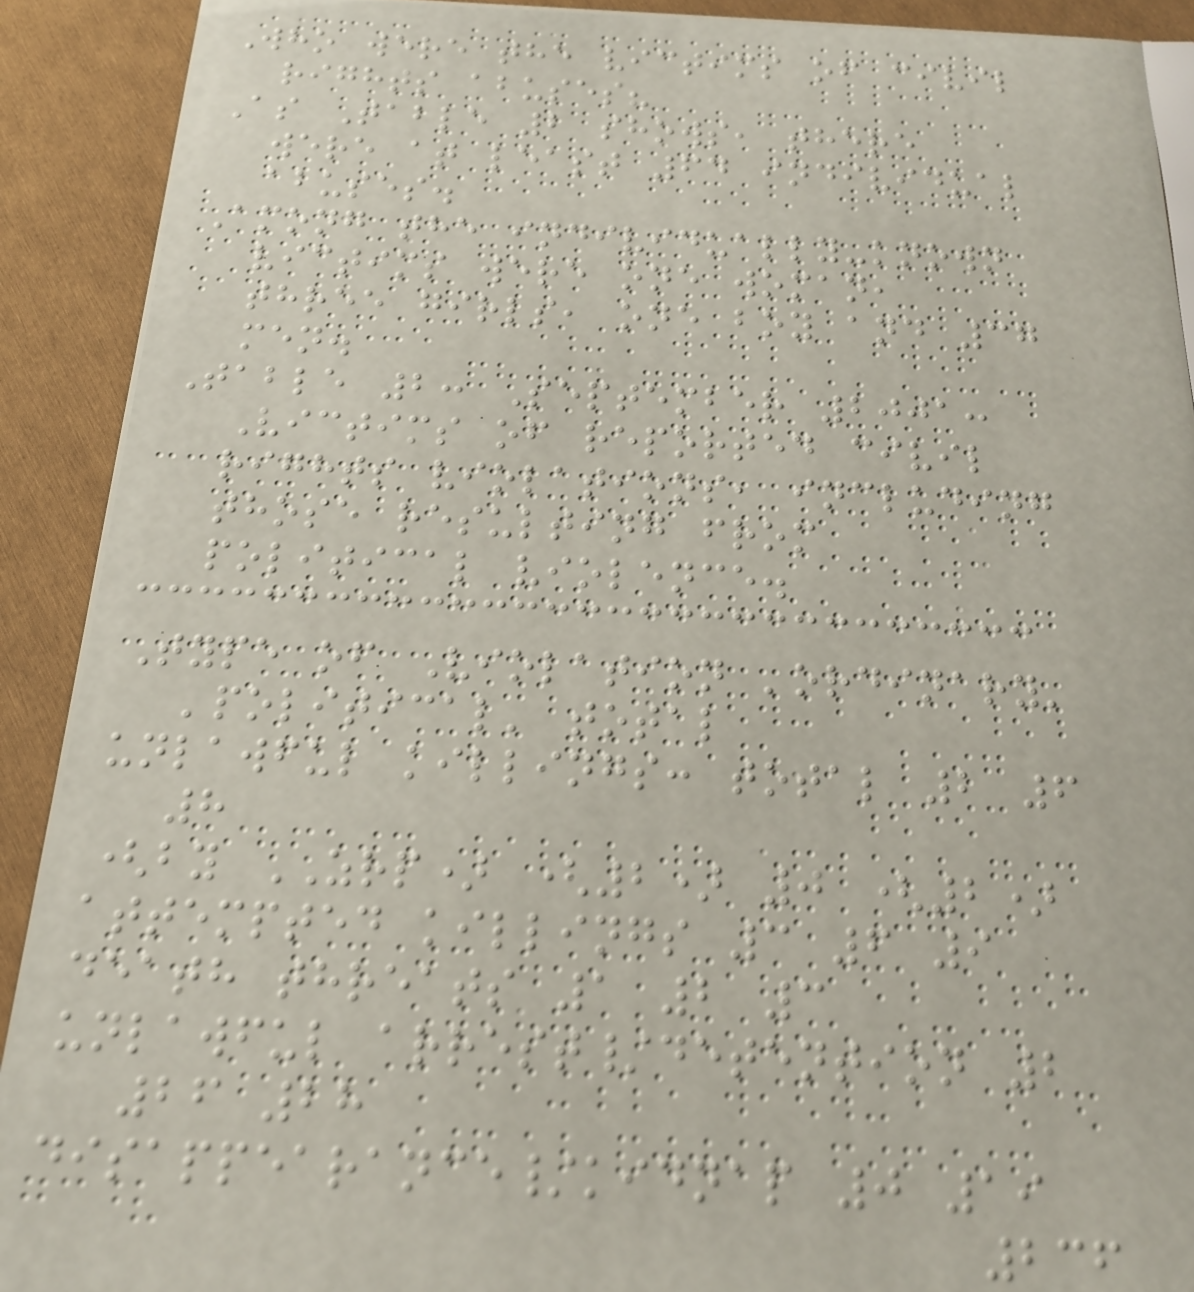Who were the victims of civil
rights abuses?
As Table 2 shows, there
were at least 64 individual
abuses.
Among the individually-known
victims were one woman,
three girls, one boy and 37
men.
Table 2: September 2001:
Victims of reported civil
rights violations, including
those resulting from
political violence.
Type of Violation 'ordinary'
'political' total
unlawful killings: total 2 6
8
(by ZRP) (2) 0 (2)
attempted killings 3 6 9
death threats 1 2 3
unlawful arrest/detention 2
26 28
disappearance/kidnap 0 19
236
